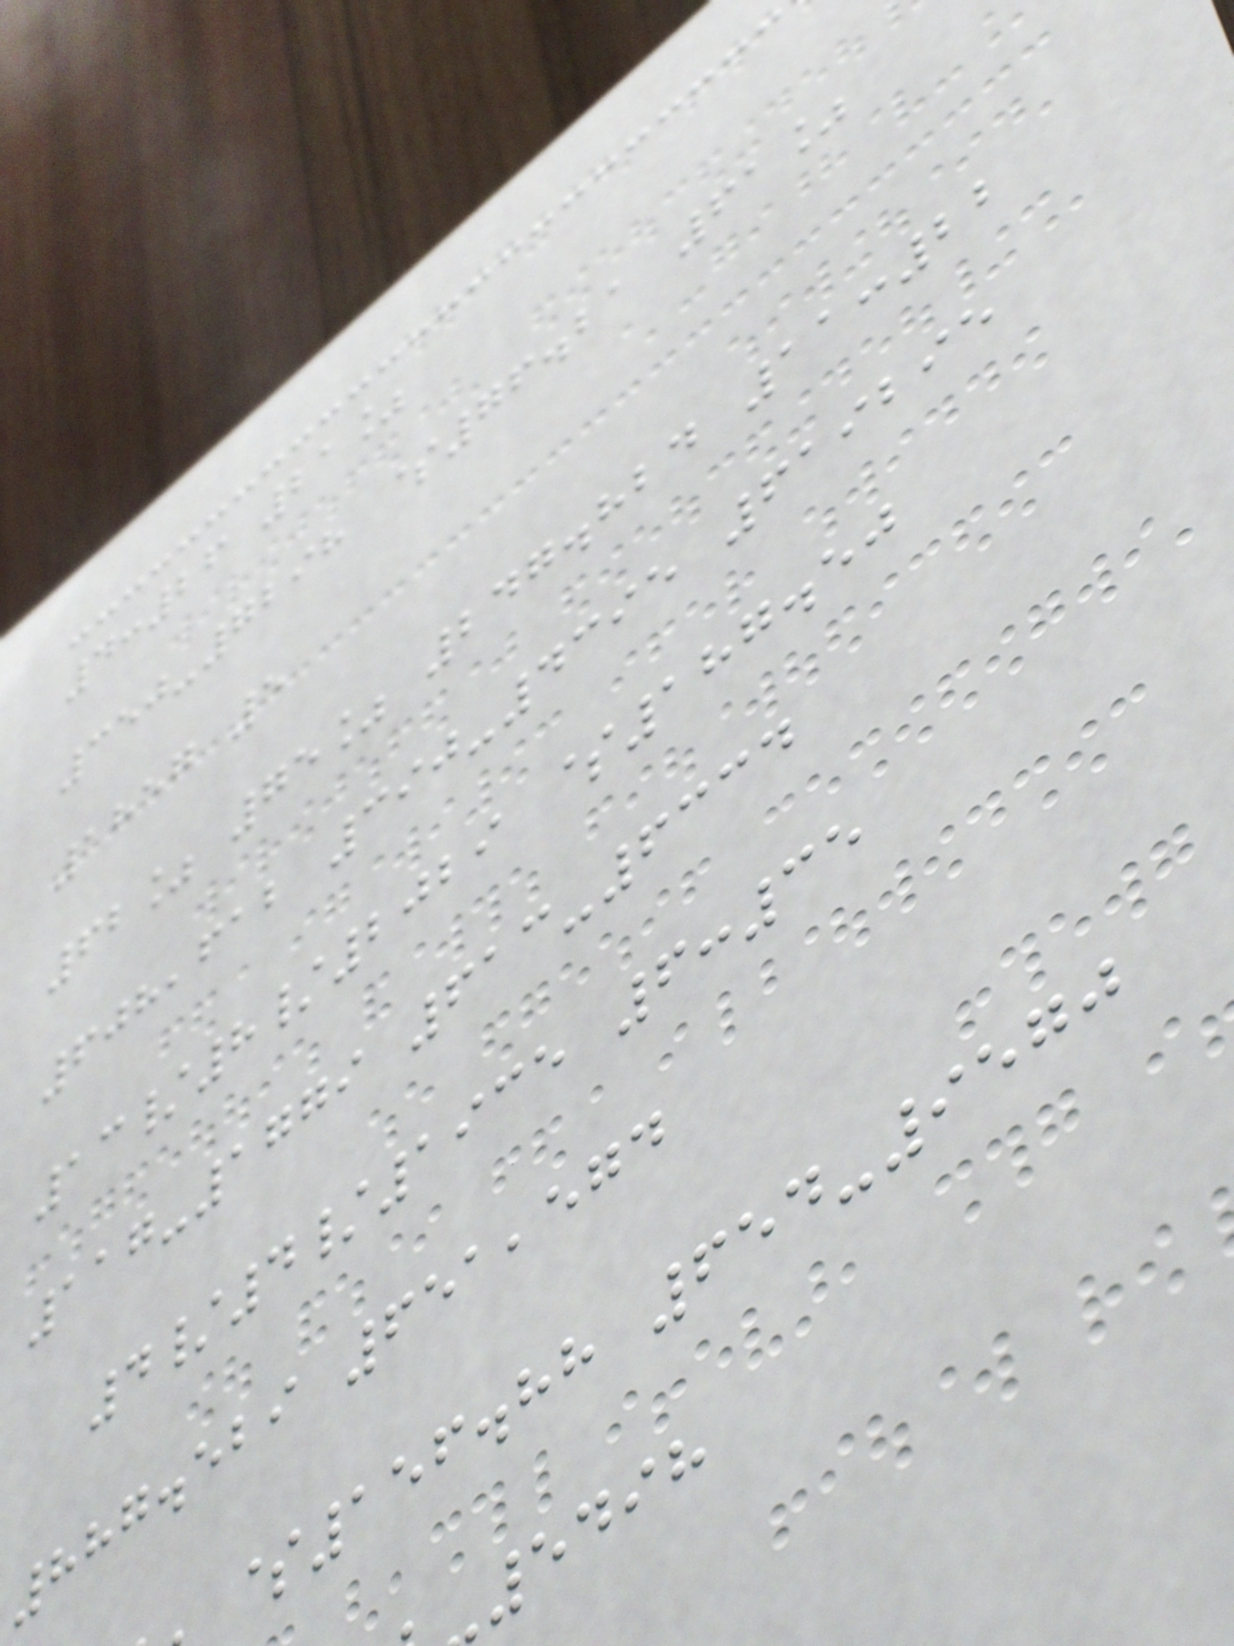4:26 21%
350-7298 $76.21 61%
1857 5
62% 75% 247.824 11:22
608,612 390-4395 619295
13/8/2029 $187.50
117-1779 613-6334
4/4/1935 6:35
887.529 651,574
$156.88 654-9570
5498
